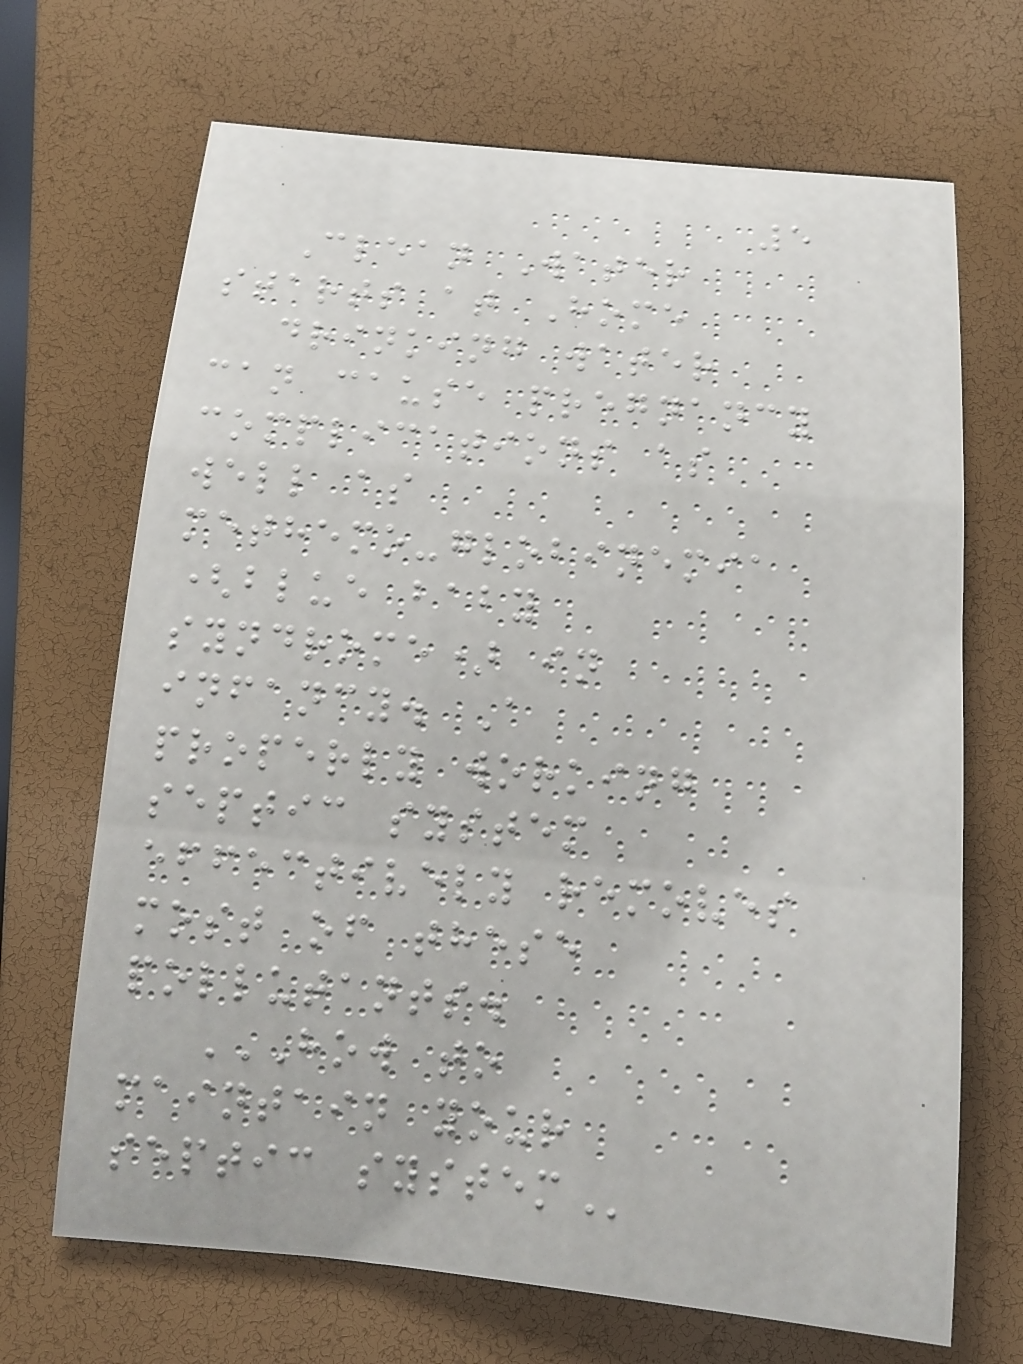5
Clean Water
starts at Home
drinking water
can cause pregnancy
complications as
well as
methemo-globinemia
(blue baby
syndrome) in
infancy. A
properly working
septic system
effectively removes
most of these
pollutants.
HOW TO
MAINTAIN YOUR
SEPTIC SYSTEM
